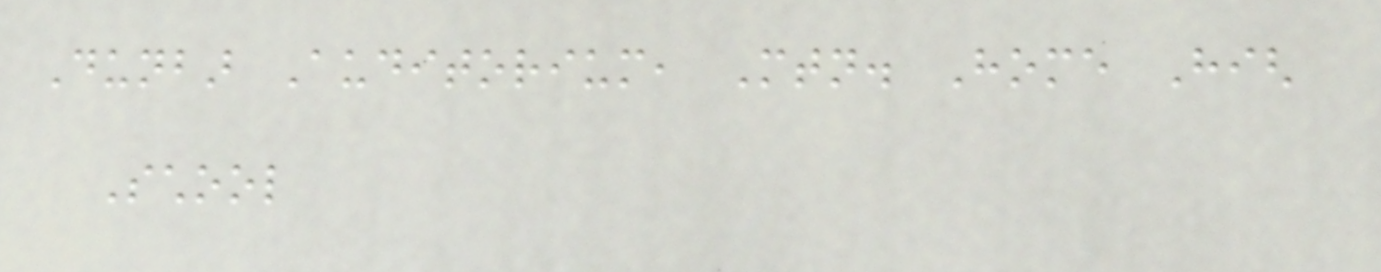Dunbar Auditorium, Mtn. Home High
School
